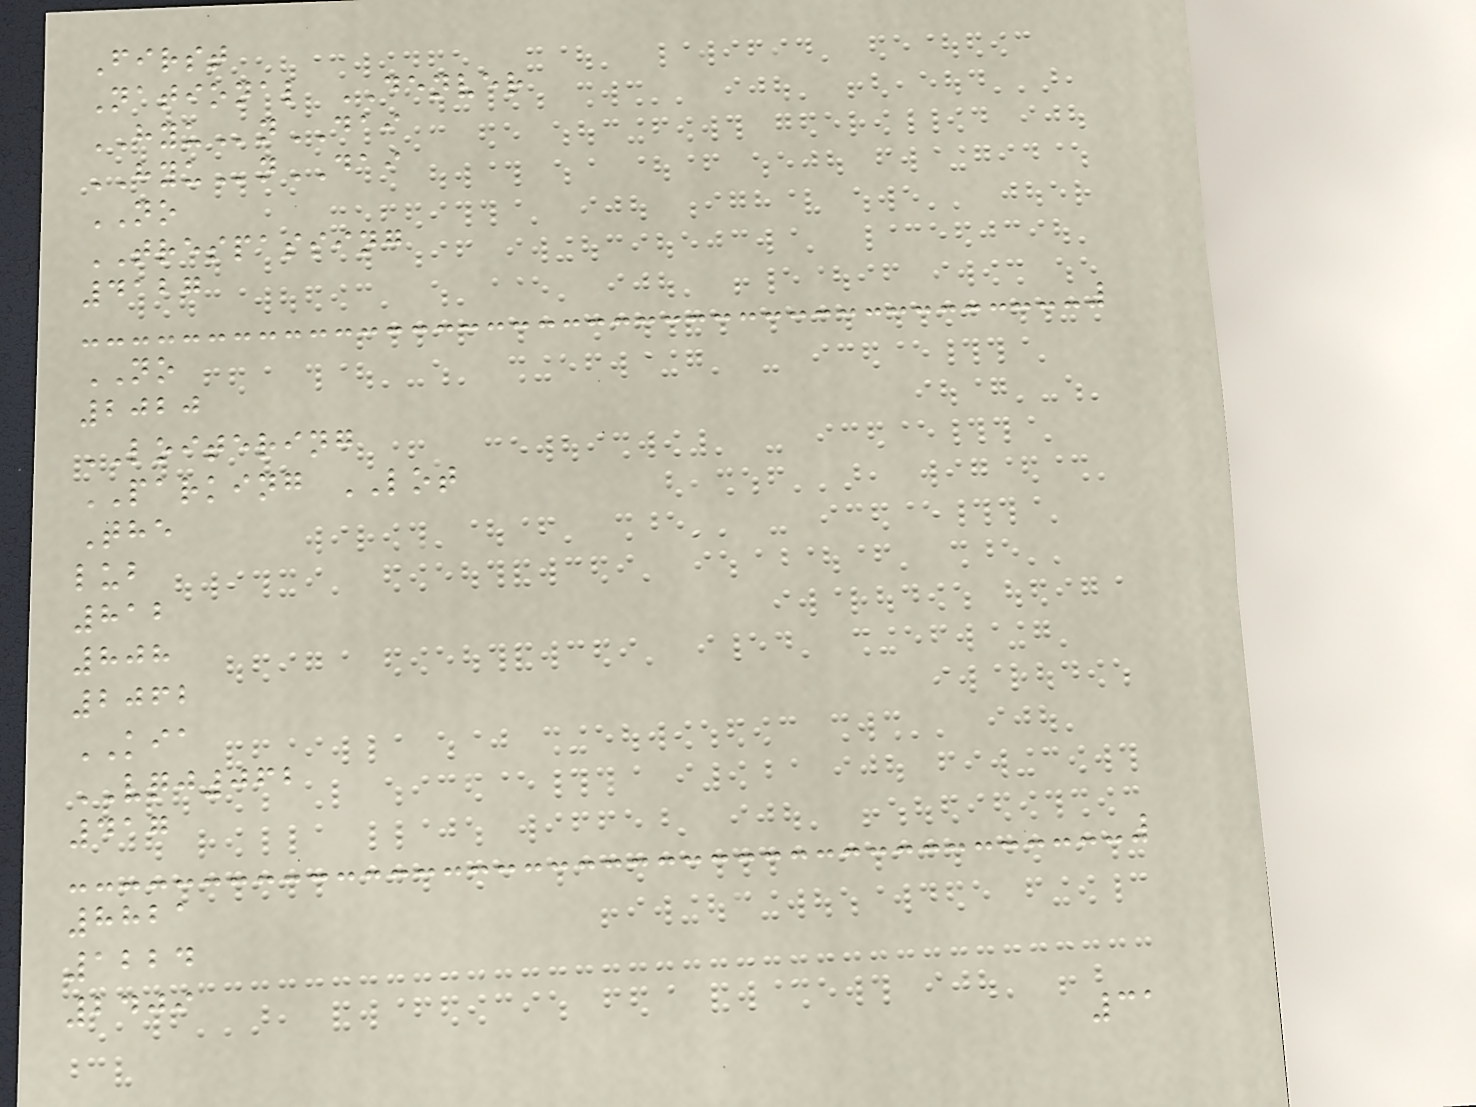First
National DENVER
HYUnDAI
HYUnDAI
NO
TRESPASSING
4127
NO
2020
LOITERING
PARKING LOT
The
lub
812
808
2062
KIA
VQJ062
417
8821
1224
2409
31
